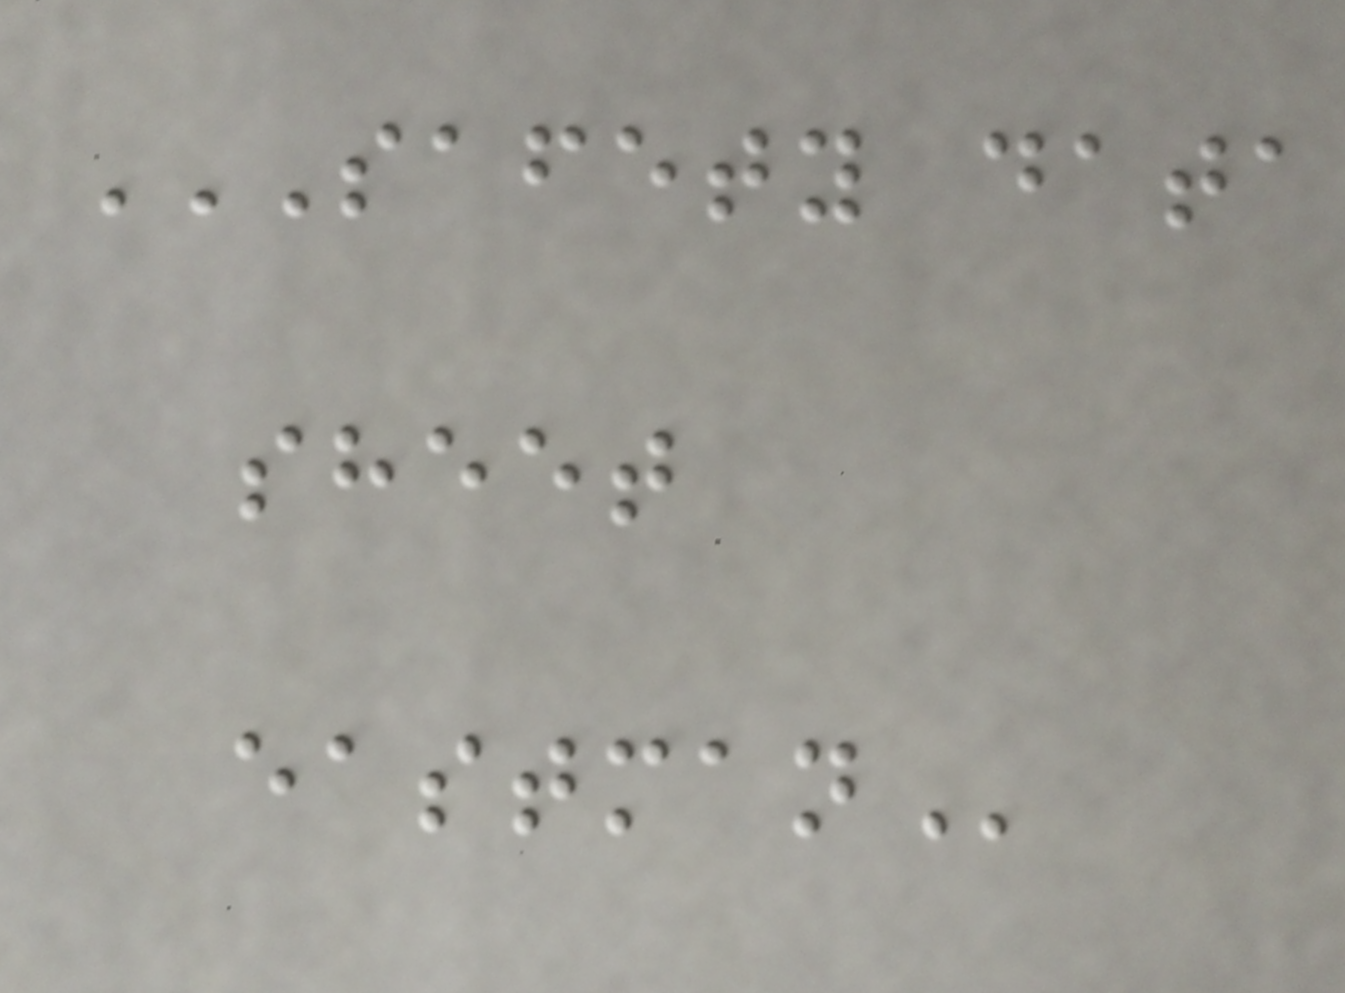SAFETY DATA
SHEET
EASTMAN
